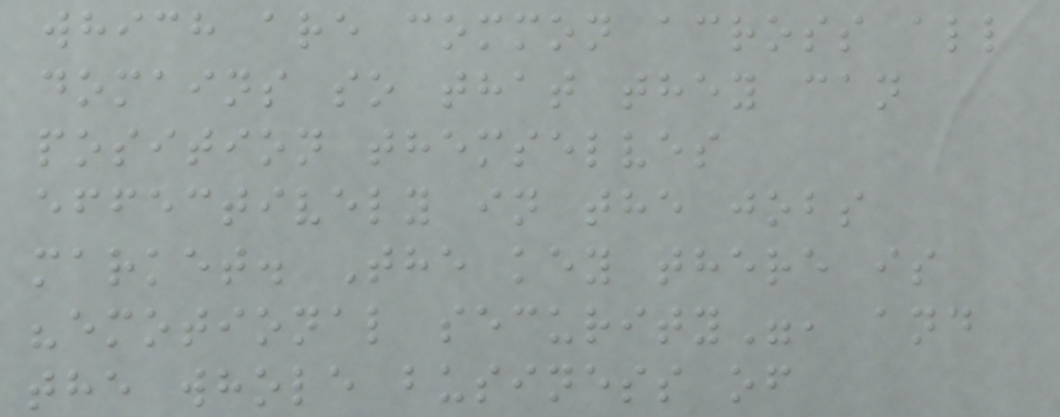which are common across all
domains so that they can
position themselves
effectively in the jobs
market. The key there is
"emotional security", and
the whole business of
